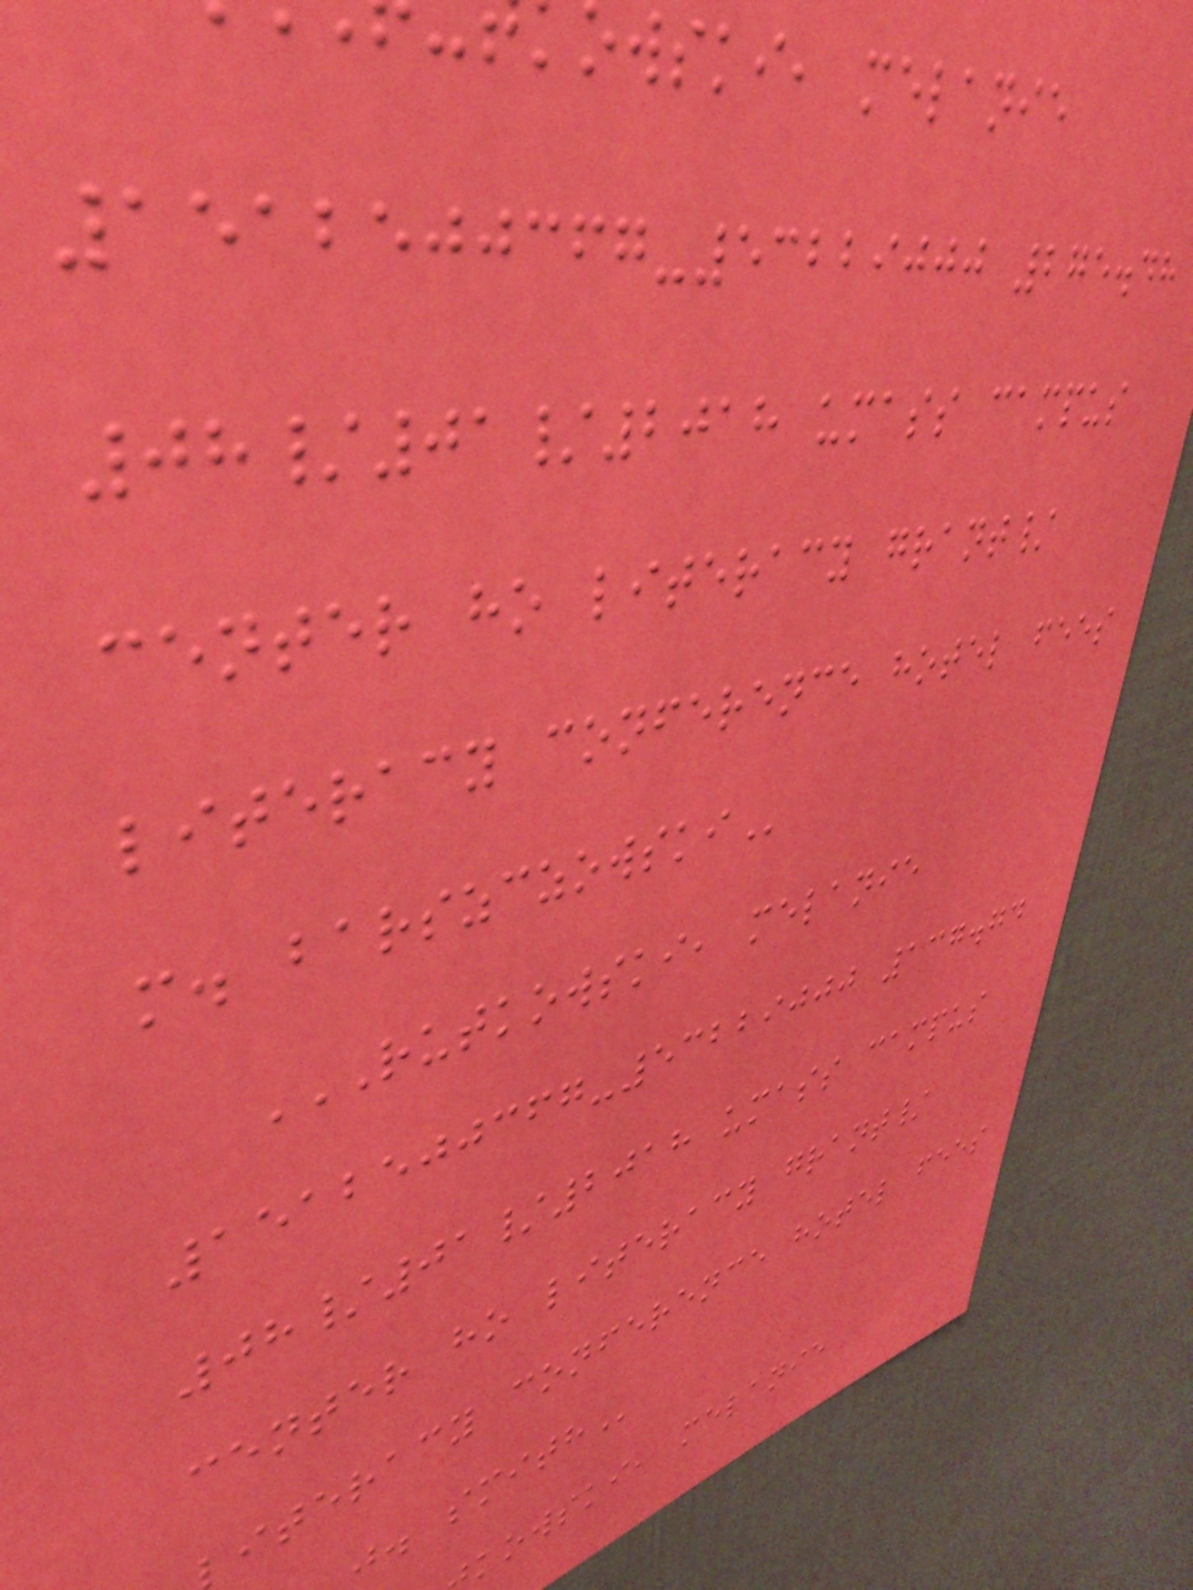owski, melanie
1512500367-53229000 275.48
08/01/2018 umass campus
center ho literacy grant/
literacy conference hotel fees
RUTKOWSKI, MELANIE
1512500367-53229000 137.74
08/01/2018 umass campus
center ho literacy grant/
iteracy conference hotel fees
kowski, melanie
